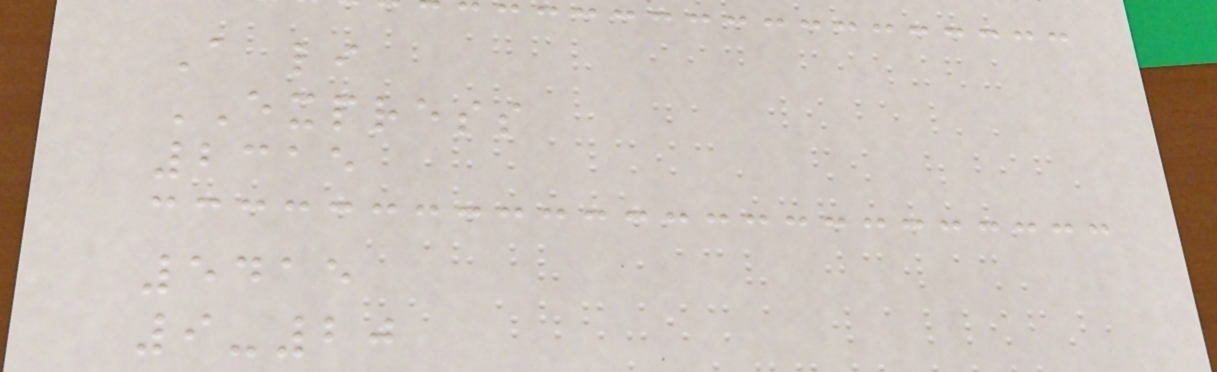A li
EXPRESS
2315
5415
9-20
